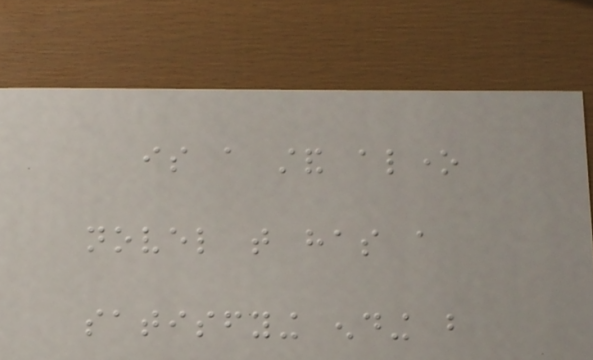is a stand alone
novel that has a
satisfying ending but
